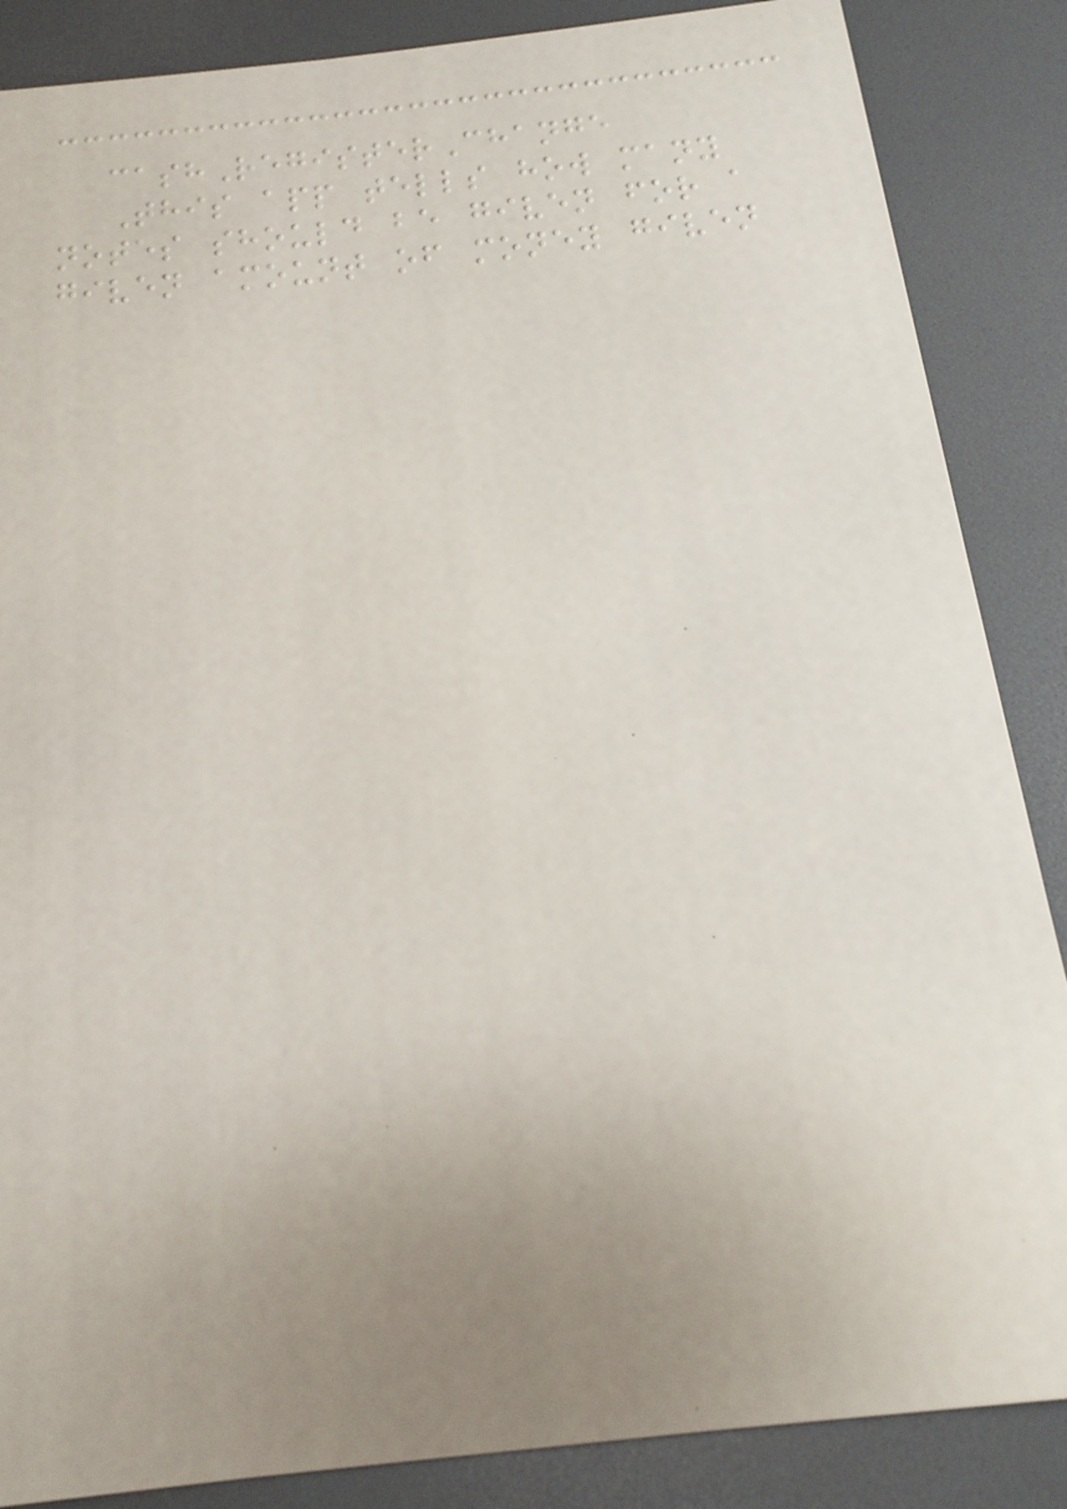cashRegisterChange
This app tells how many
notes should be given for a
given amount of money given
